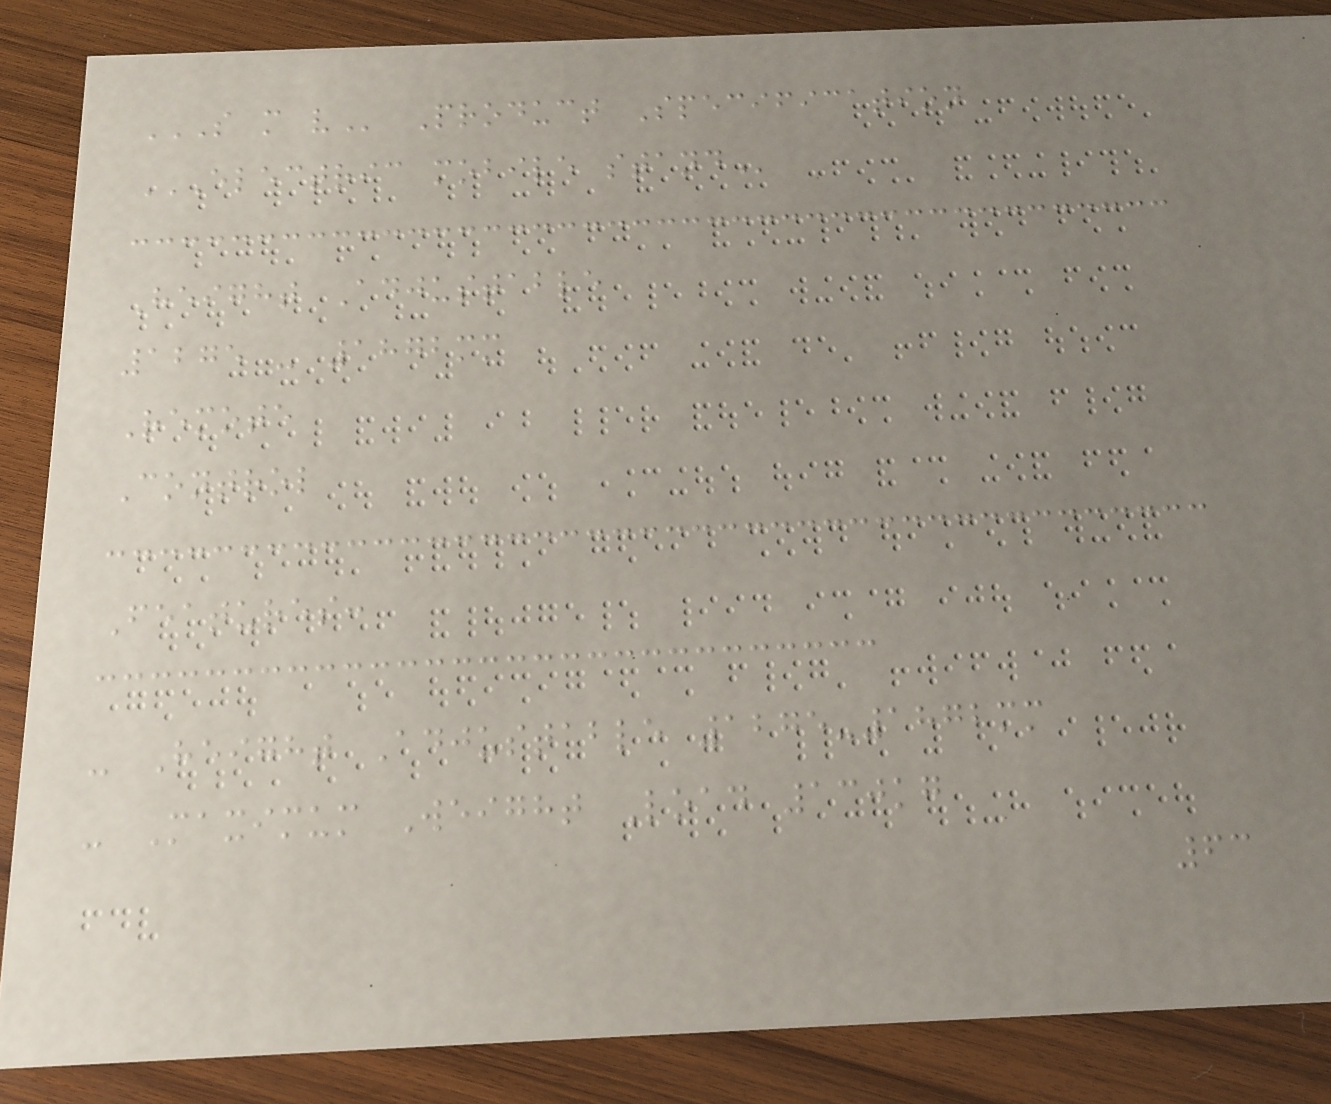S M V Product Specification
ELECTRIC MOBILE STAND
Height Adjustable
1275 - 1872mm
Remote
Control
Features:
- Height Adjustable 1275-1872mm
- Maximum Weight Load 130kg
63
